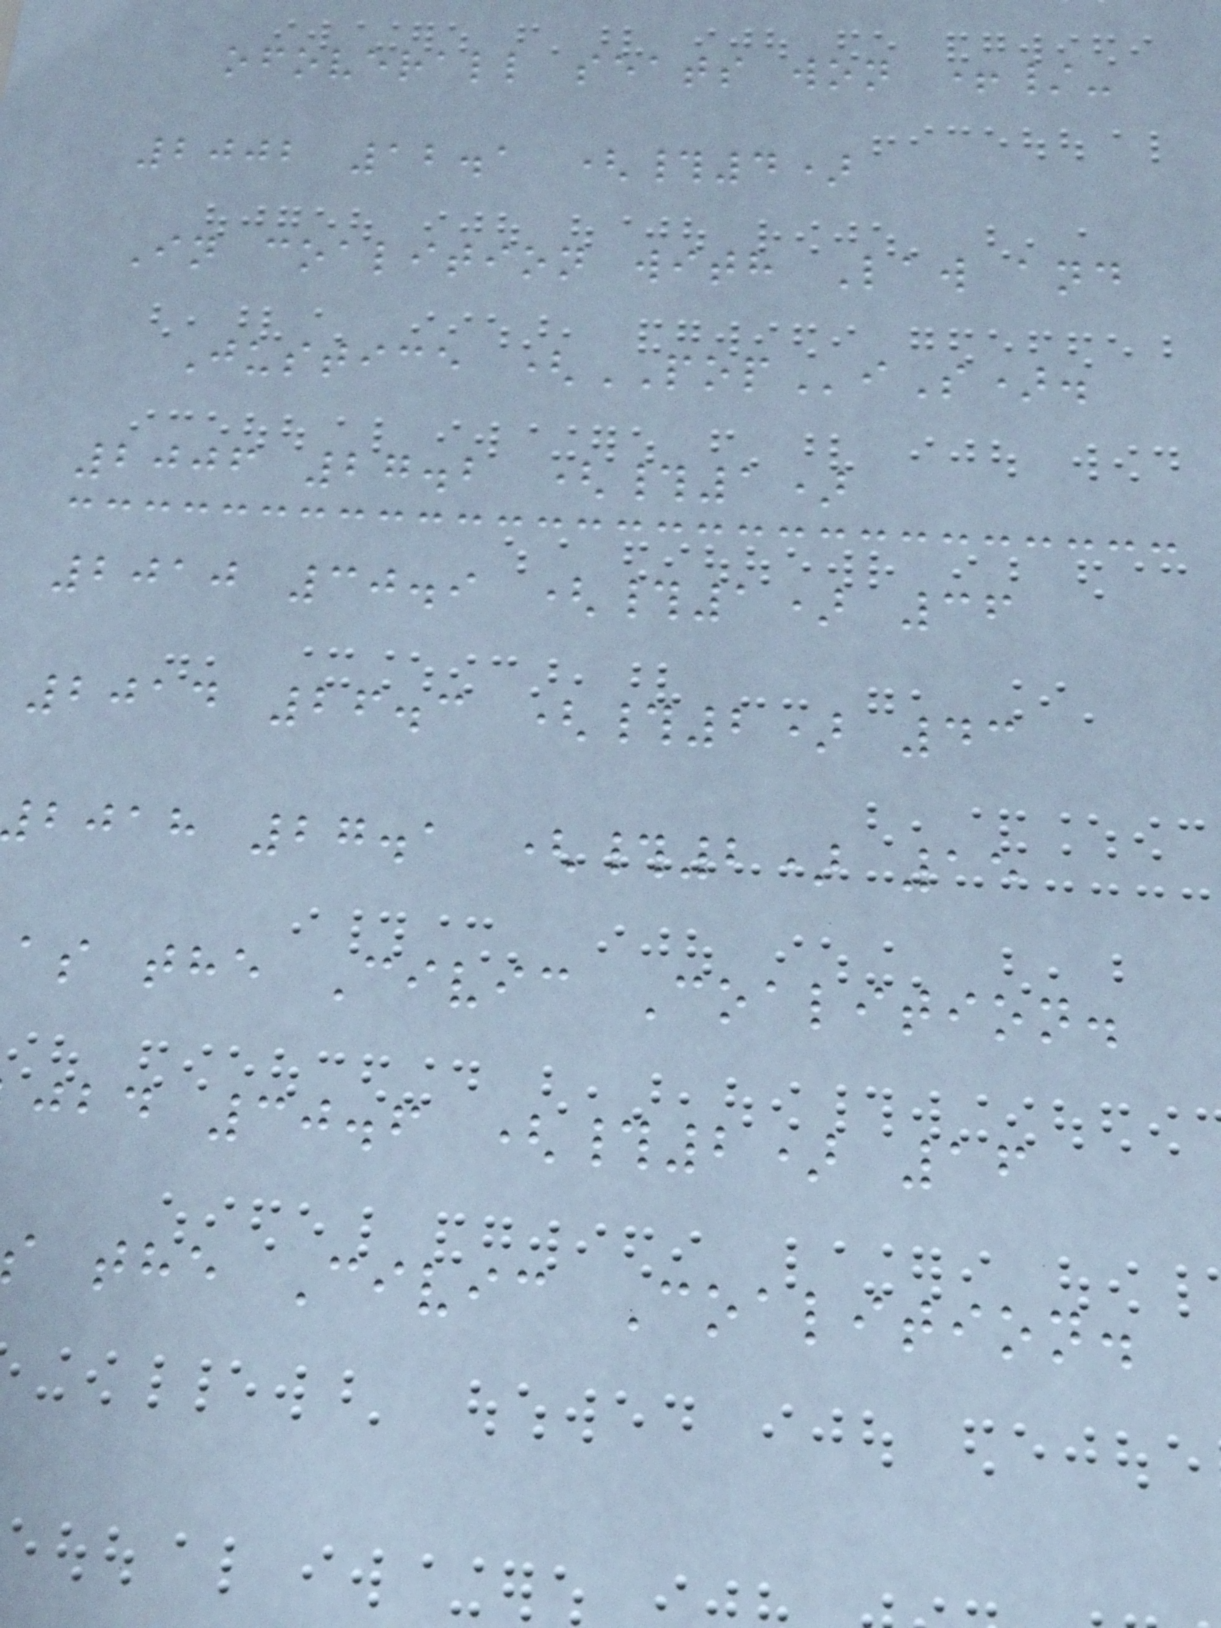ofoverall seats won +/-
2002 12.1 (#4)
In coalition with Law and
Justice (POPiS).
2006 27.2 (#1)
2010 30.9 (#1) 36
2014 26.3 (#2) 43
bjah 27.1 (#2) 15
as the Civic Coalition.
jbd 30.6 (#2) 16
the Civic Coalition.
